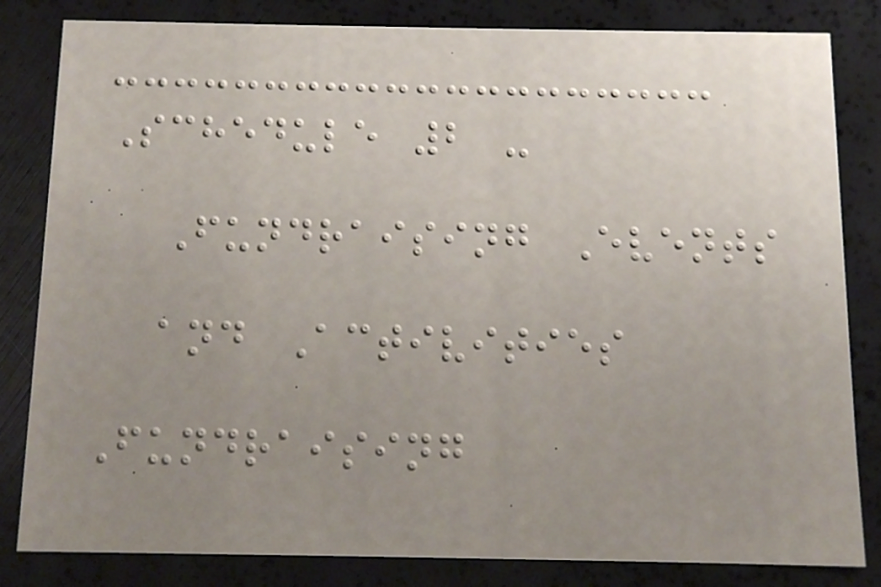Schedule 2 -
Fundraising Events
and Activities
Fundraising
